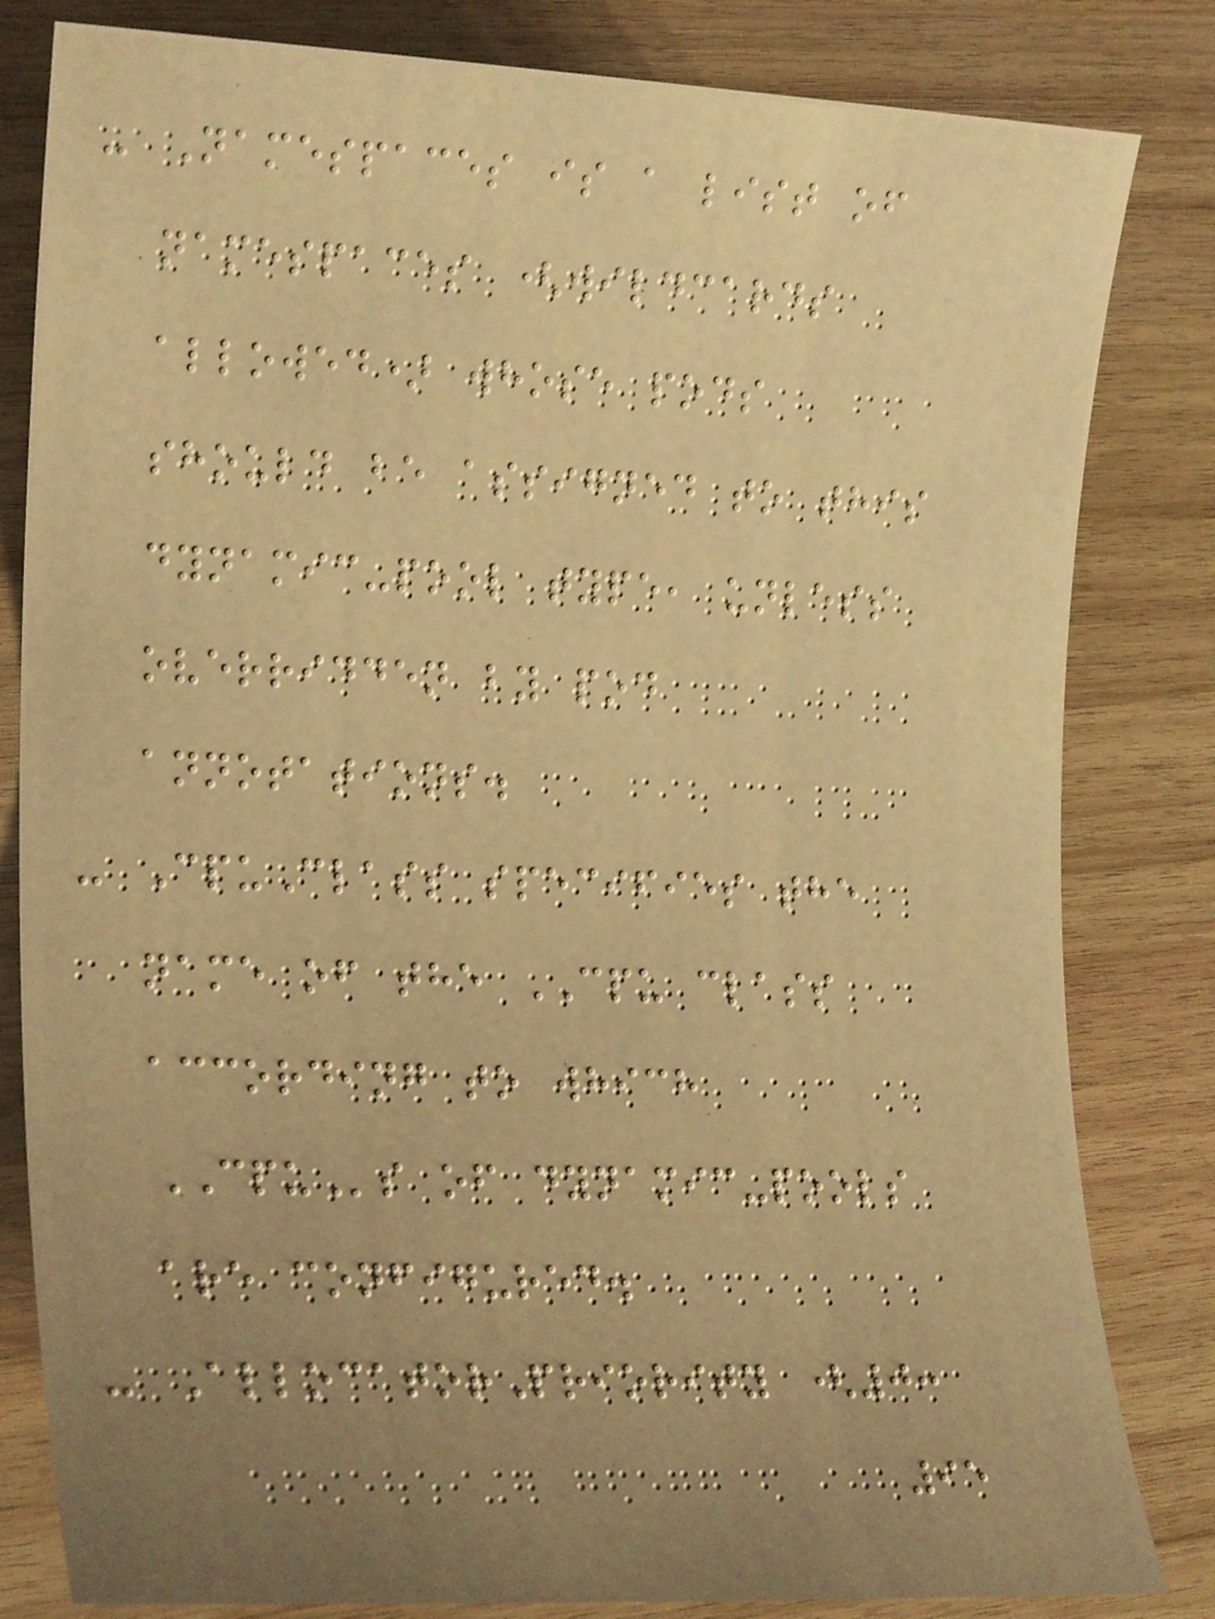- Namespaces is a list of
namespaces (wildcards
allowed) whose pods
should be assigned to this
dynamic-pool type, unless
overridden by pod
annotations.
- CpuClass specifies the
name of the CPU class
according to which
CPUs of dynamic-pools
are configured.
- AllocatorPriority (0:
95
